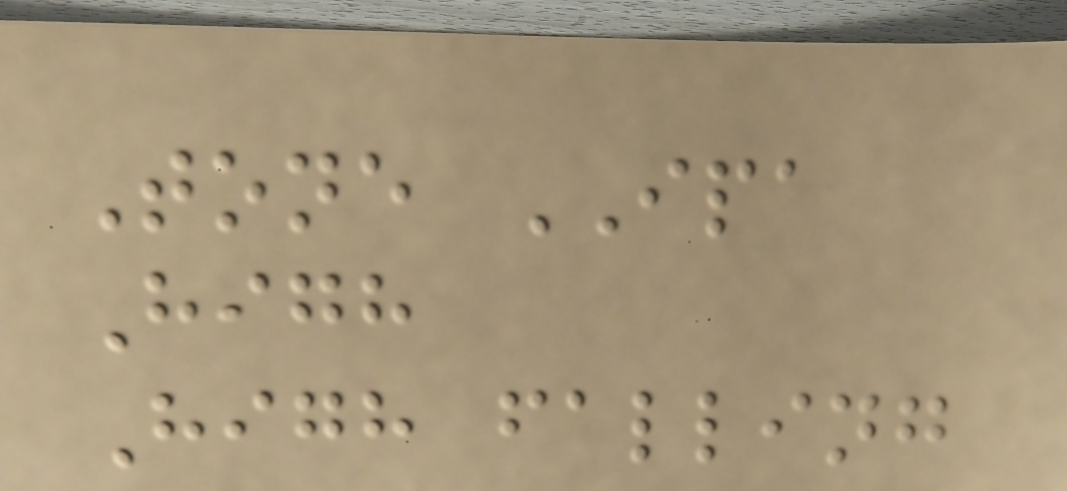Tone IPA
High
High falling
